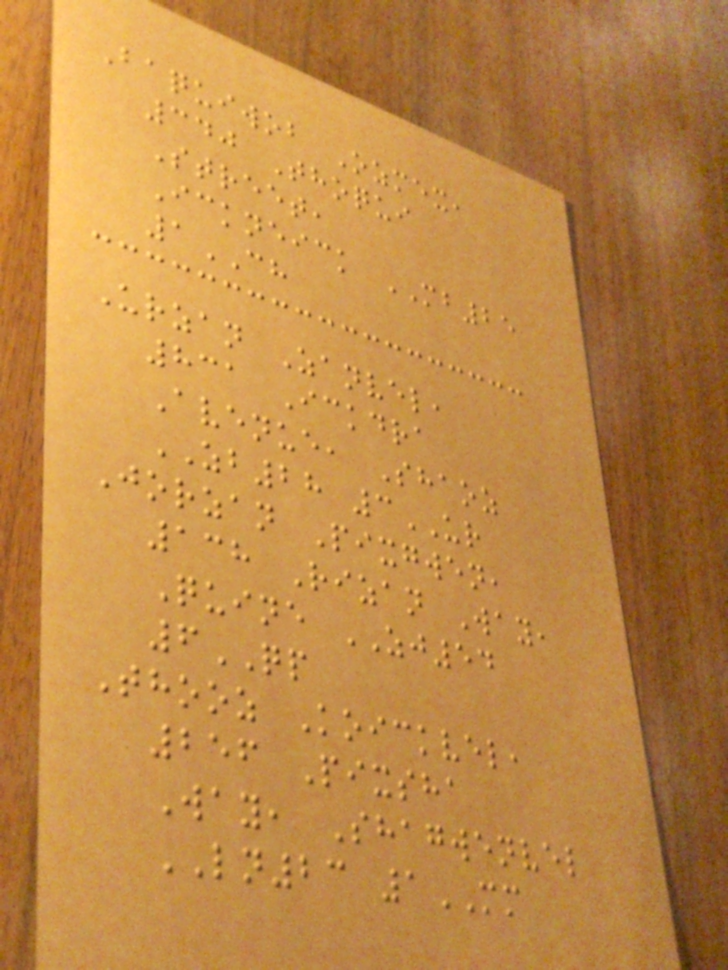Baquiwob Ozmex,
340 Thoqui
Street,
Ickneick MB25
1CH
Urzan Zanvel,
831 Ickdra
Avenue, Shaoz
ZB28 3UR
Jorzan Pixgwen,
138 Rizan Way,
Quine ZJ54
6QP
Thooz Koickvel,
256 Pixsha
Way, Shagwenvel
LN23 1MM
